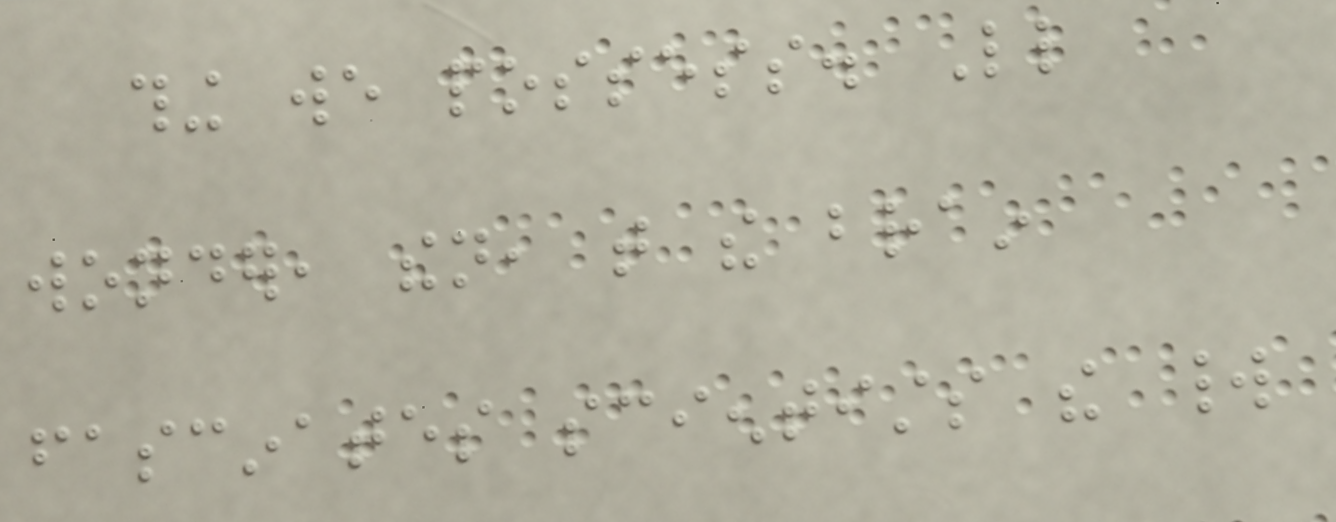thing we possess. Little
wonder, then, that the brain
fascinates scientists the world
